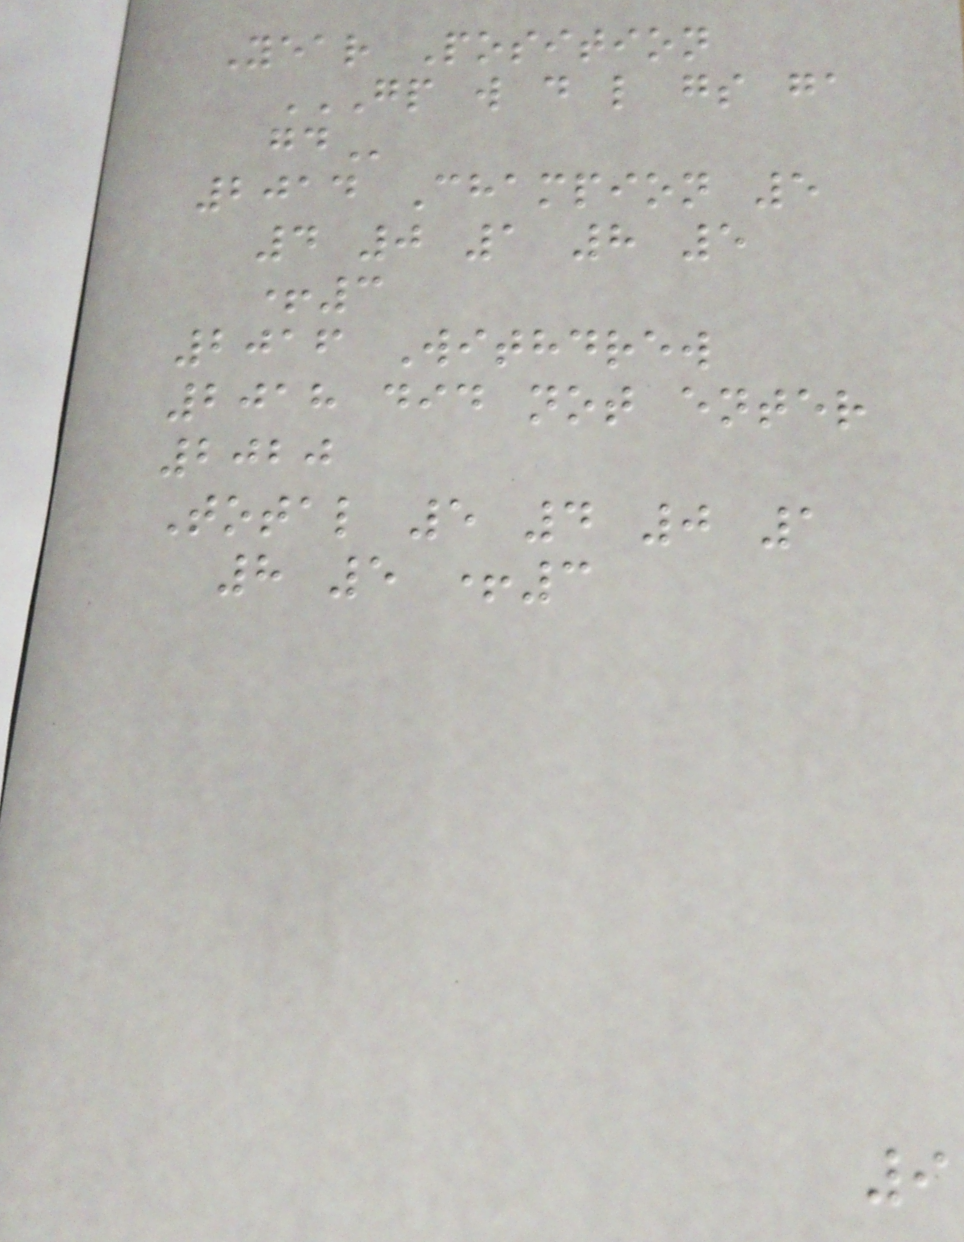Year Position
GP W D L GS GA
GD
2014 Champion 5
4 0 1 8 5
+3
2016 Withdrew
2018 did not enter
2020
Total 5 4 0 1
8 5 +3
9
